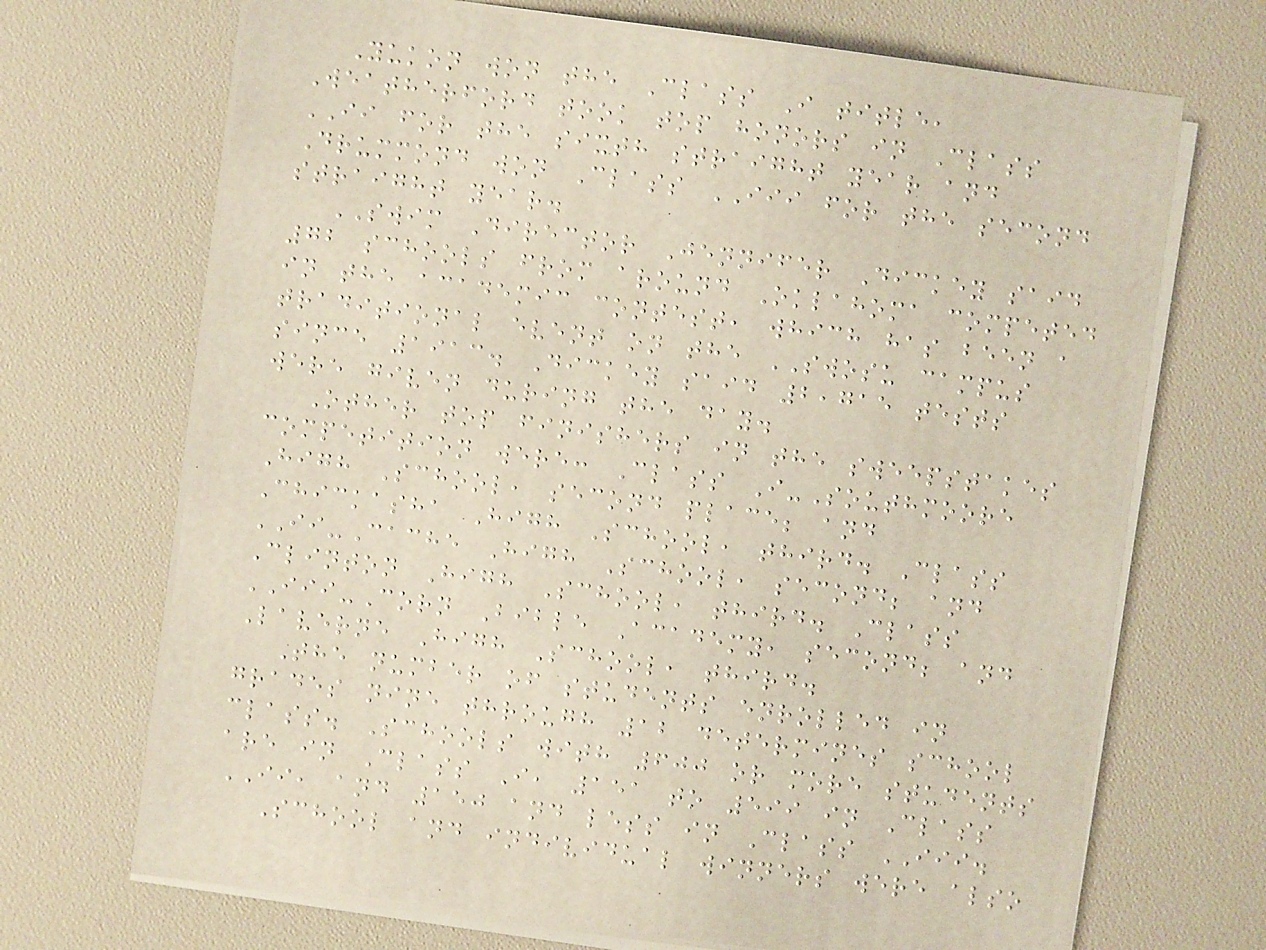Yukon won the Class I title,
Weatherford took top honors in Class
II for the sixth straight year and
Drummond won Class III for the second
straight year.
SWIM Director Jennifer Dickey said
72 schools from around Oklahoma competed
in the academic contest, which has been a
traditional event on the SWOSU campus
since 1913. Dickey said 2,715 tests
were given during the day.
Other top finishers in the sweepstakes
competition were: Class I-Southmoore
High School, second place; and
Chickasha High School, third. Class
II-Cache High School, second; and
Clinton High School, third. Class
III-Corn Bible Academy, second; and
Laverne High School, third.
The number of students enrolled in
grades nine through 12 determines school
class. Schools with 600 or more students
are in Class I, 151 to 599 in Class
II, and 150 and less in Class III.
School and individual winners were also
